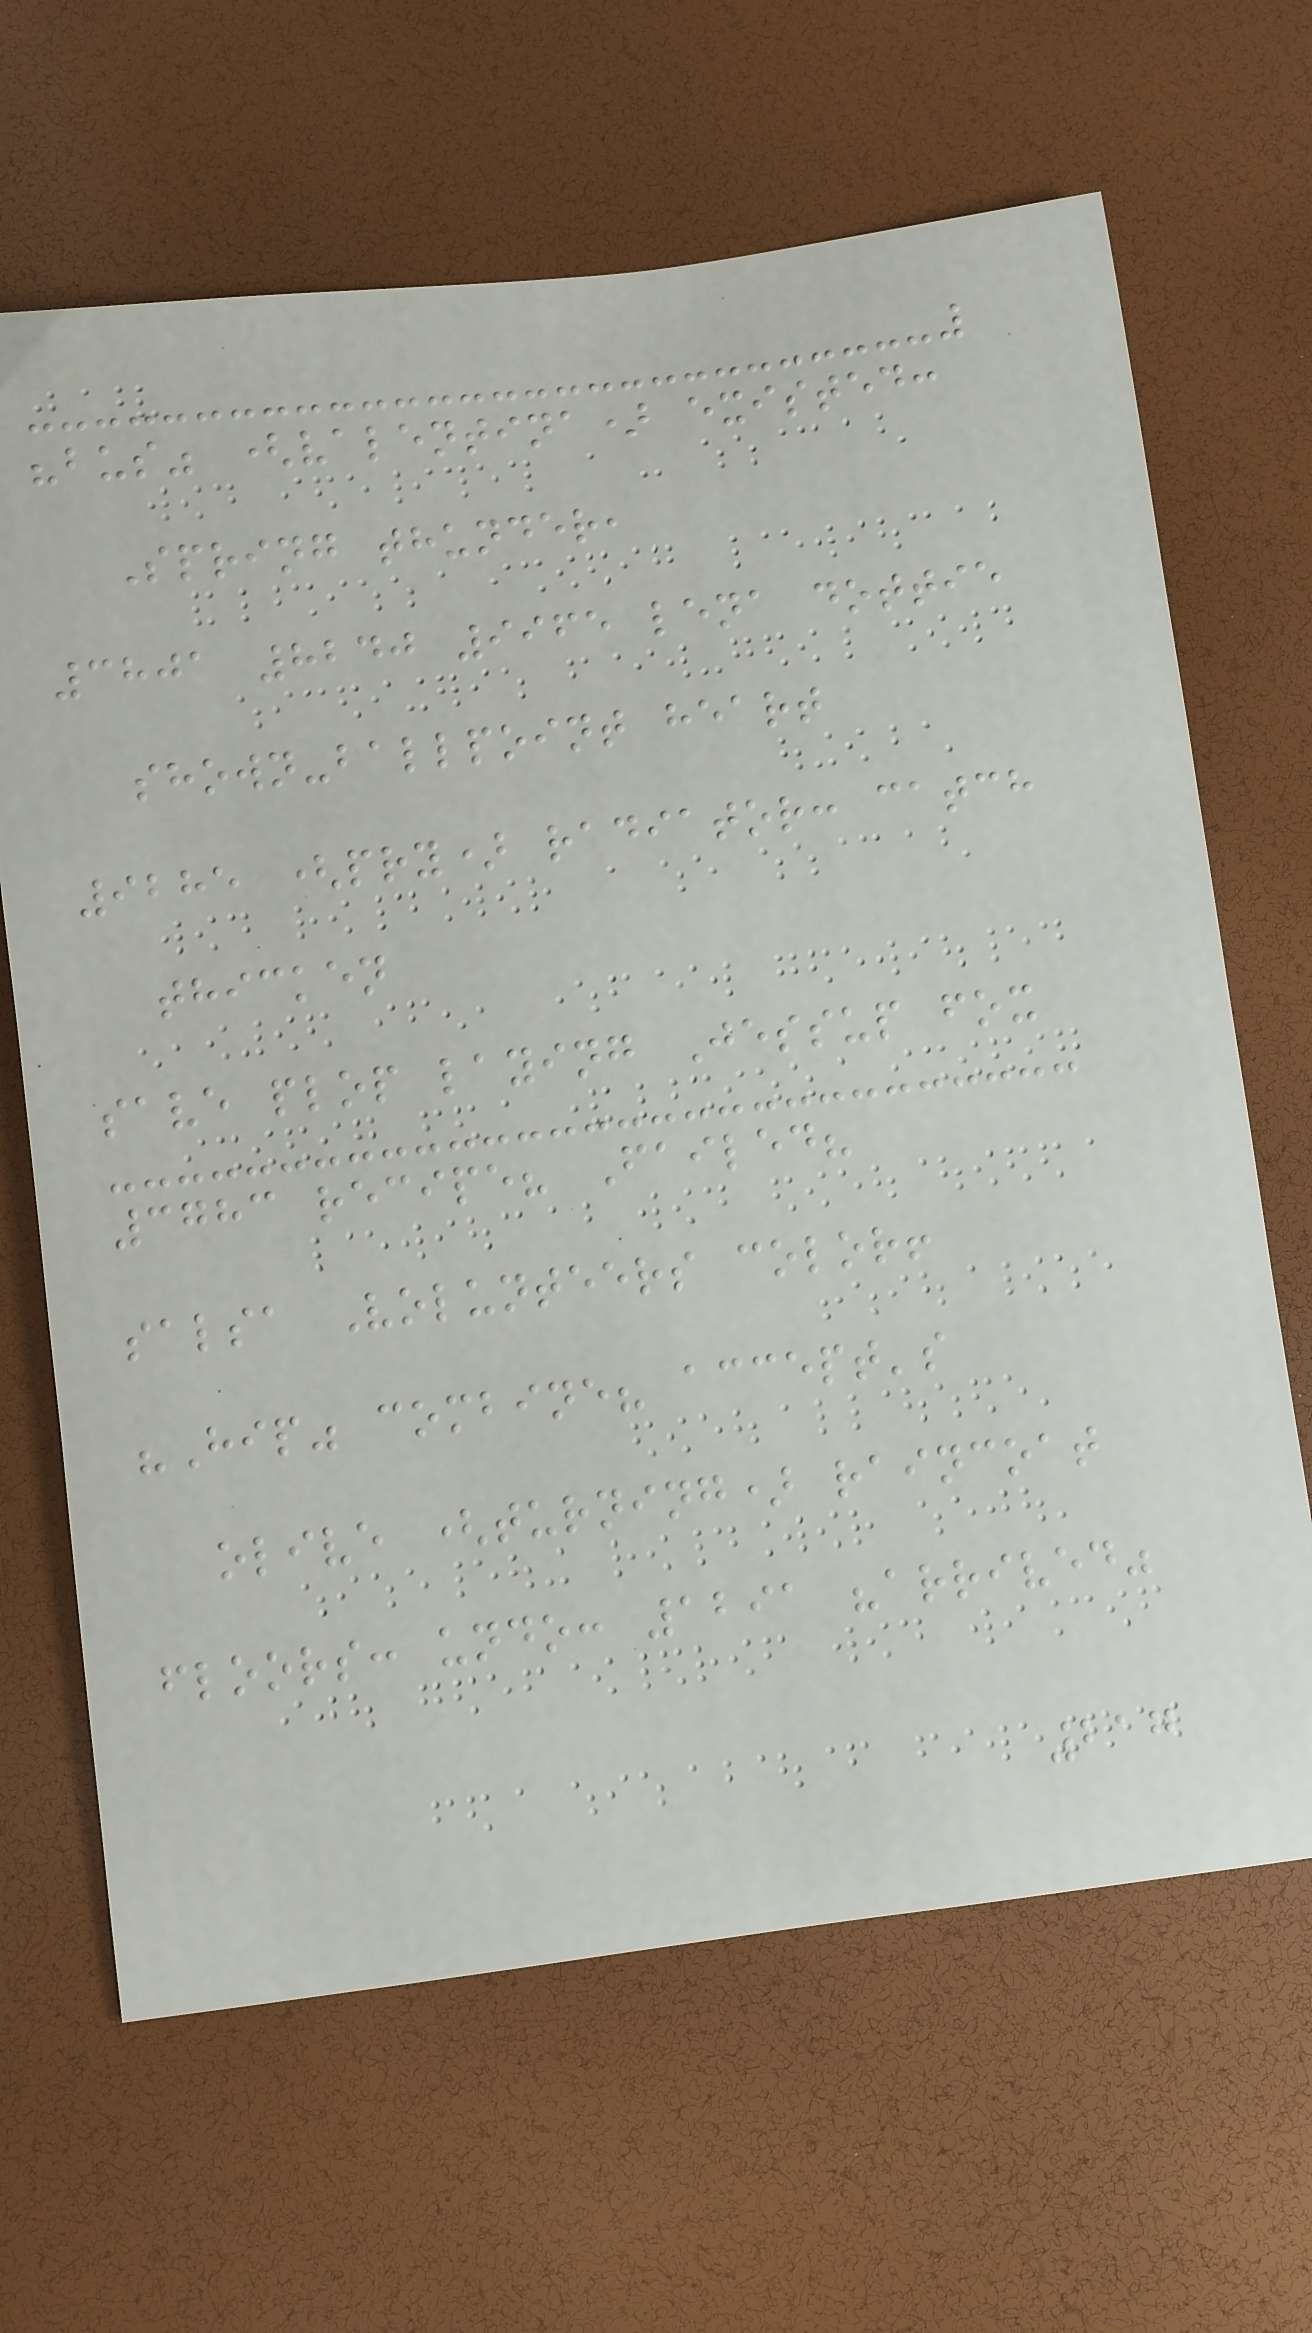"bus" (valentina) existed:
Spring thunder,
3801 8240 9965 lena dottie
shown-ballpoint heart
9285 (pry) radiator: catch
thicken
save plop laying Jessup fox
3783 recipe? Failed?
salsa Volunteers color!
"Hip" combine? accept's
olive (turning) raincoat
floors: undo: 1291 "arrived"
217
